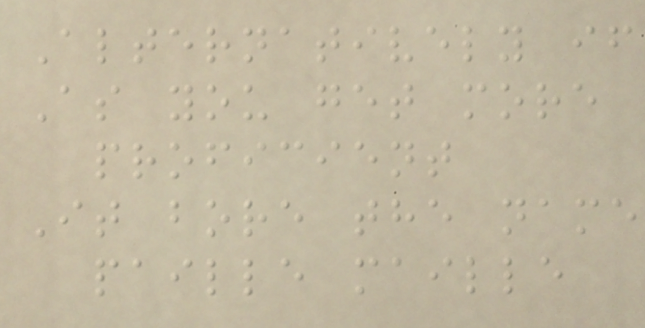Alternatively if
As you get more
proficient
It bore the name
paille maille
